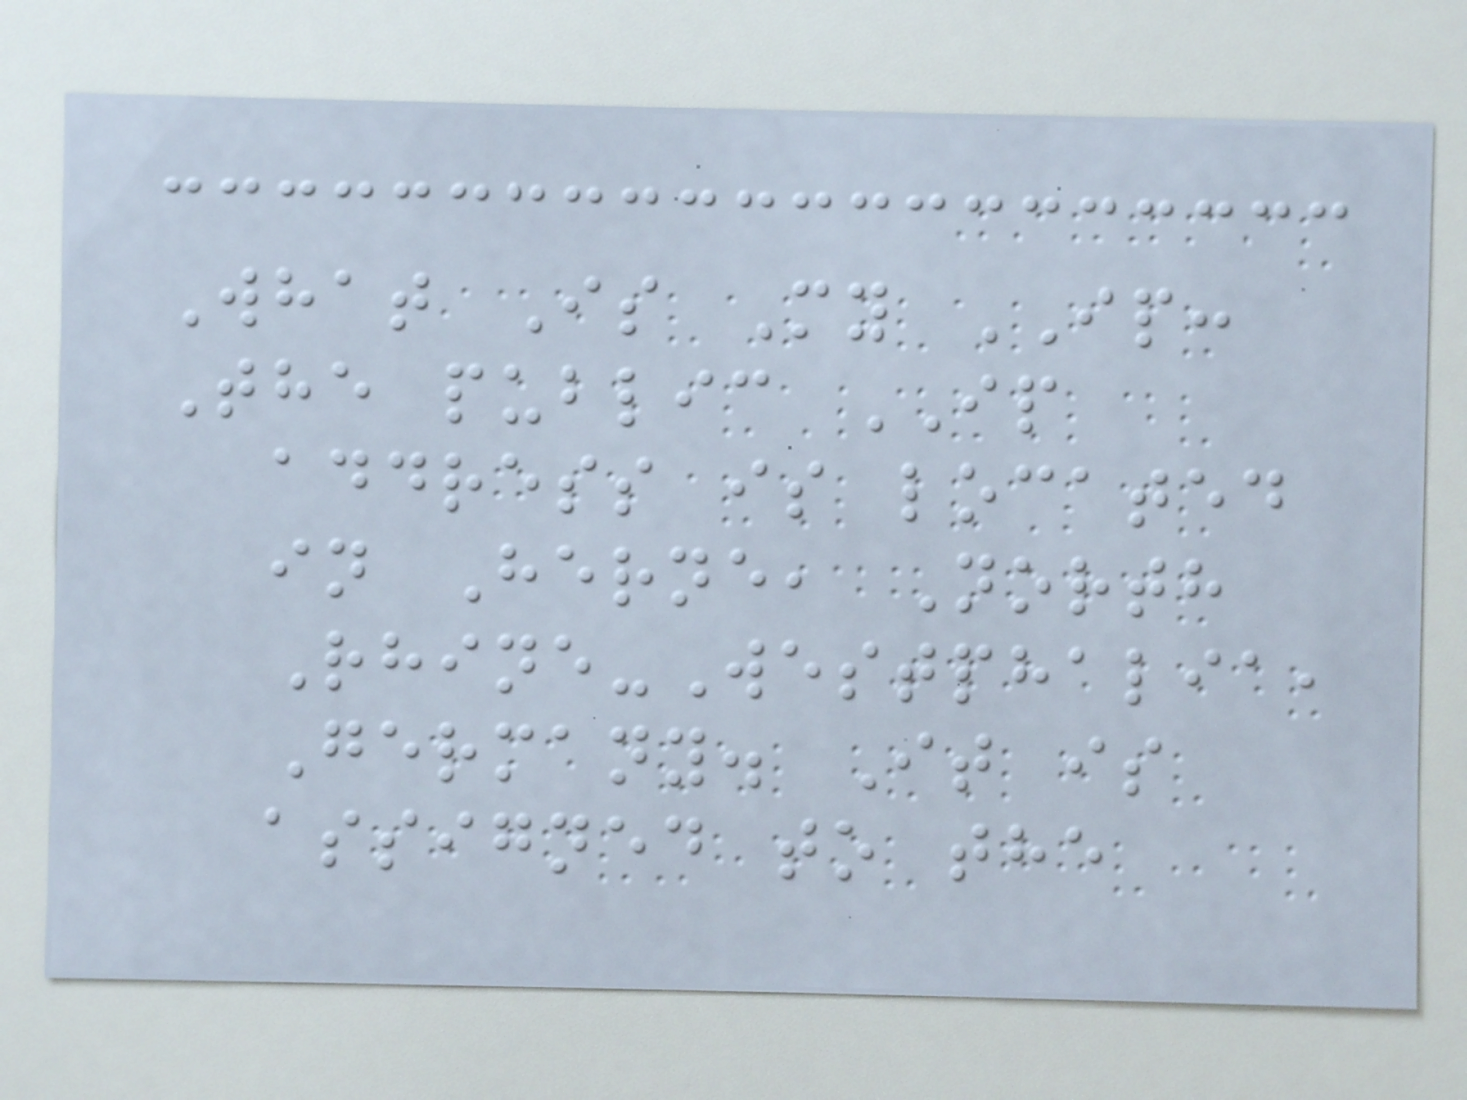What Is My IP:
The public IP
address is located
in Herne, North
Rhine-Westphalia,
Germany. It is
assigned to the
